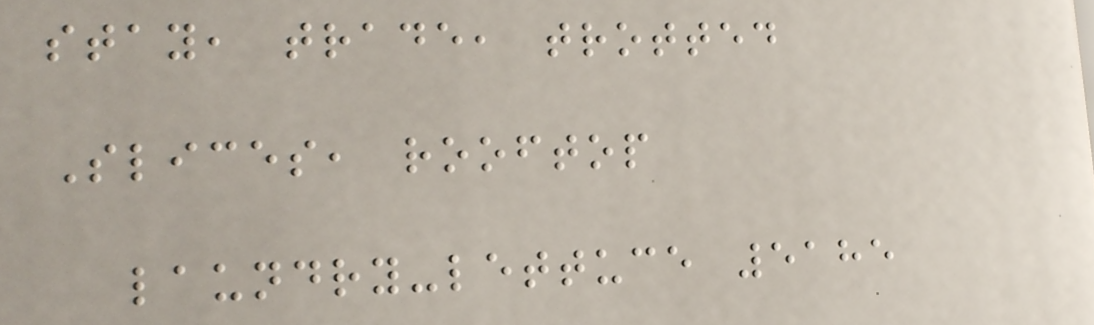stay, trade, trotted
Slices, rooftop
laundry-lettuce 5185
